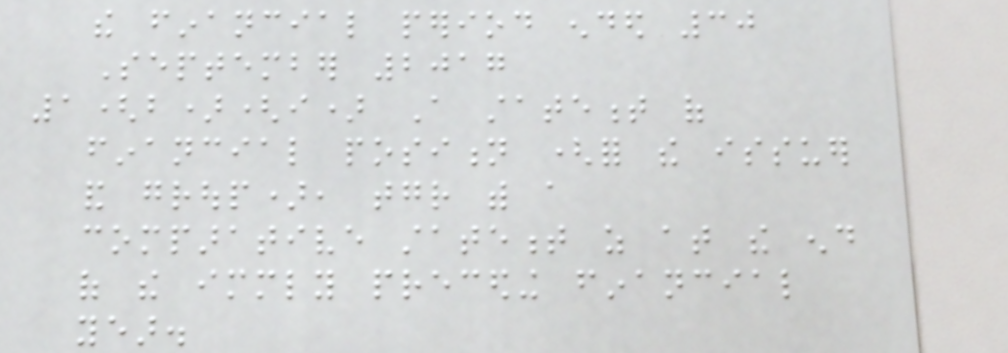the financial period ended 30
September 2017
1(b)(i) A statement of
financial position (for the issuer
and group), together with a
comparative statement as at the end
of the immediately preceding financial
year.
